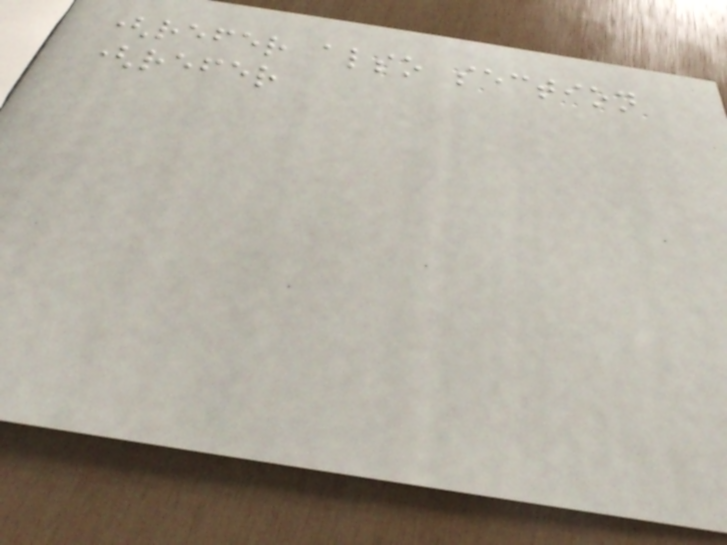(refer also section
(refer
